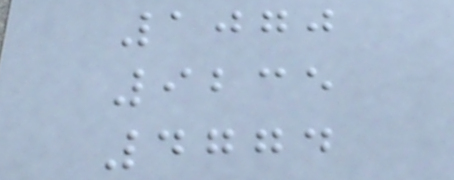1070
9235
4774
